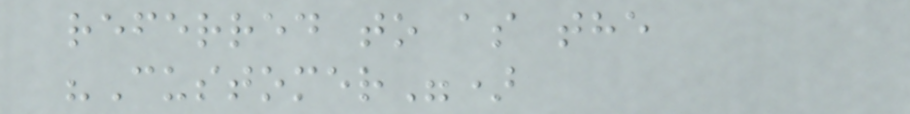referred to as the
"Customer")
